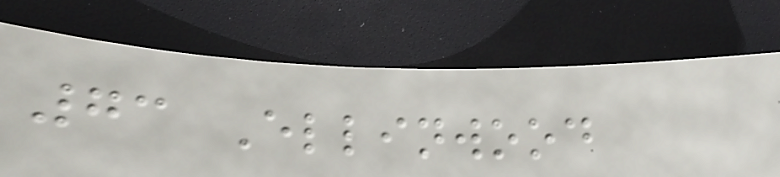73 Ellinwood
